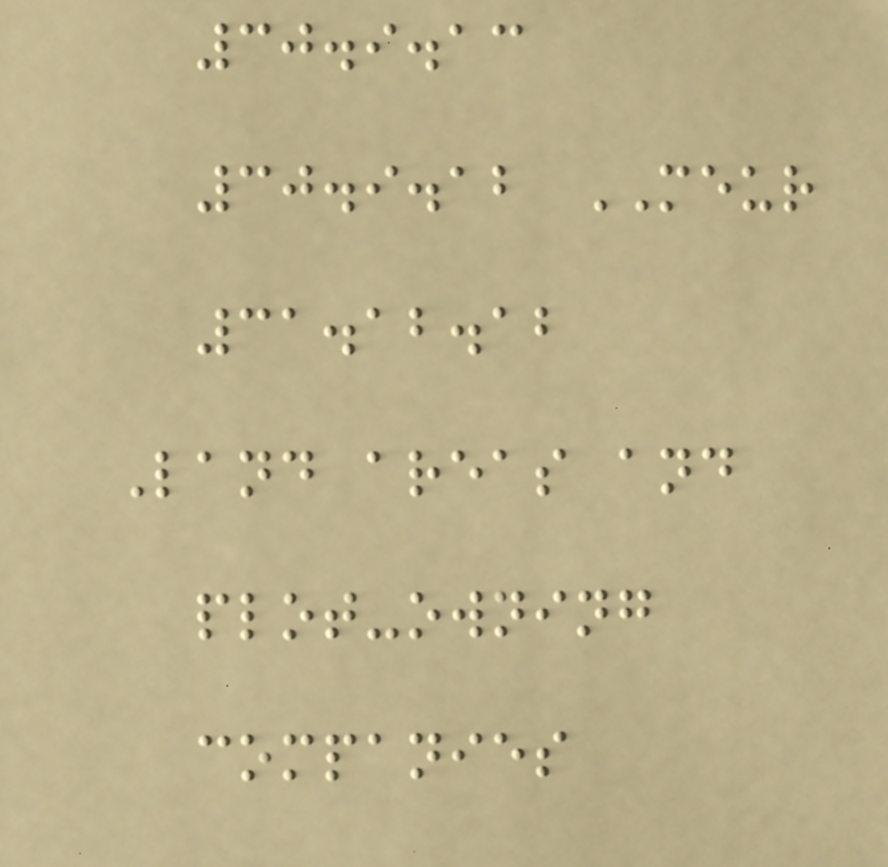30.9.13
30.9.12 MEUR
31.12.12
Land areas and
plot-owning
companies
